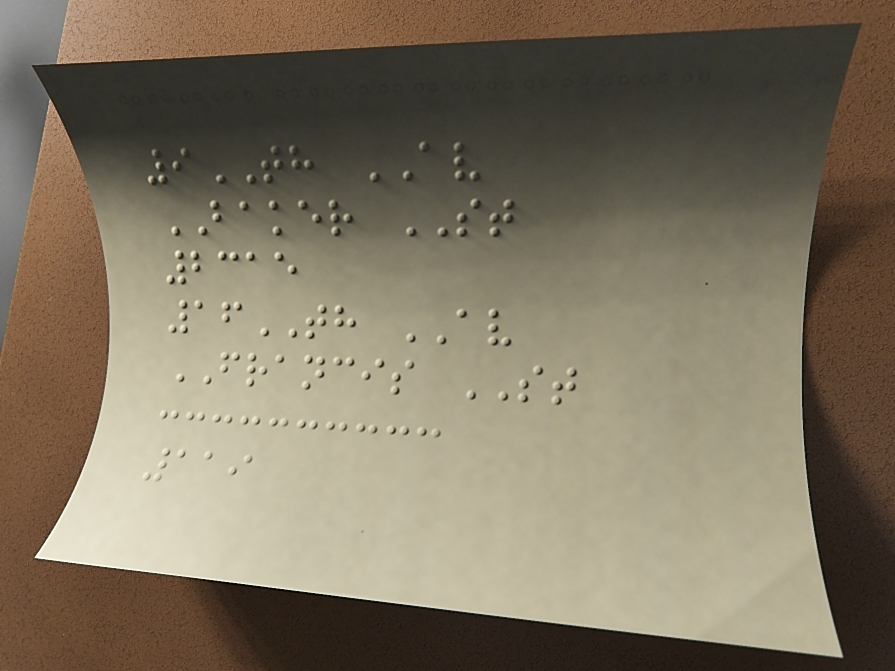9TH AV
BAKER ST
2315
16TH AV
FRANCIS ST
119
